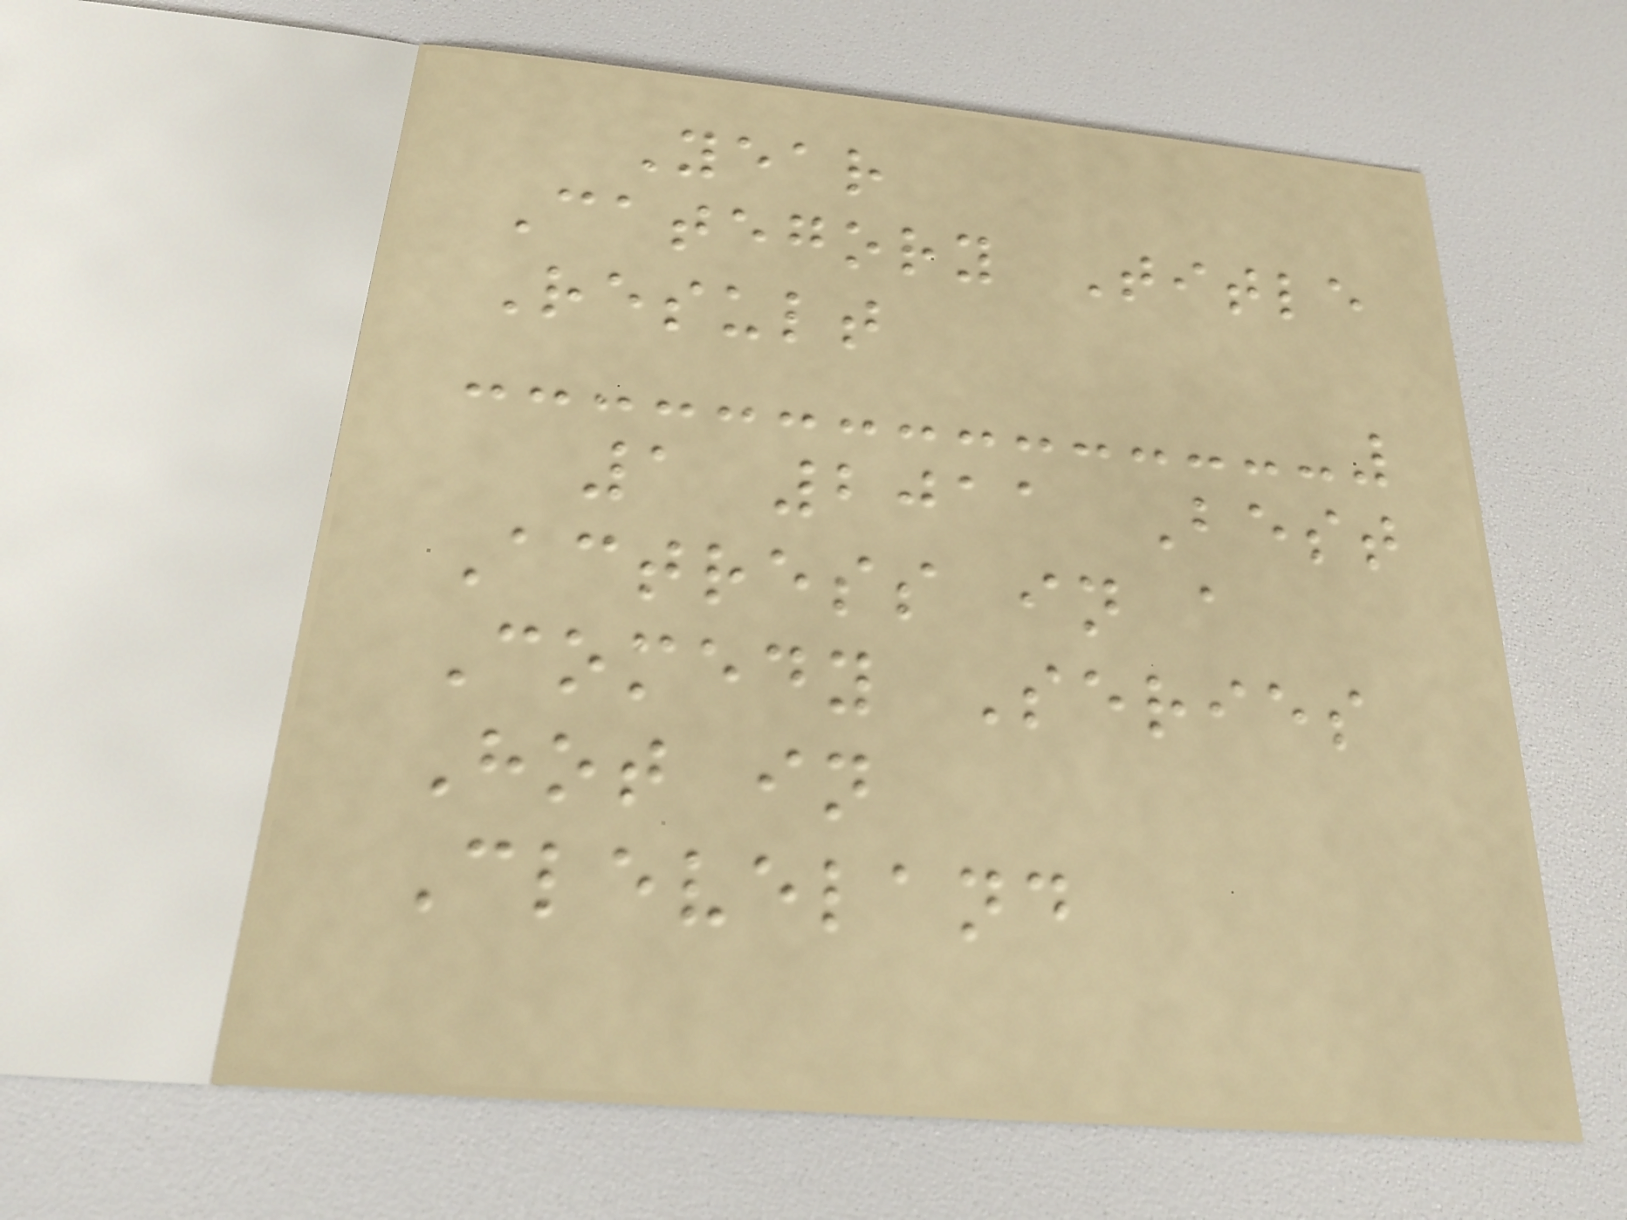Year
Category Title
Result
1 2011 Best
Actress in a
Comedy Series
Hot in
Cleveland
